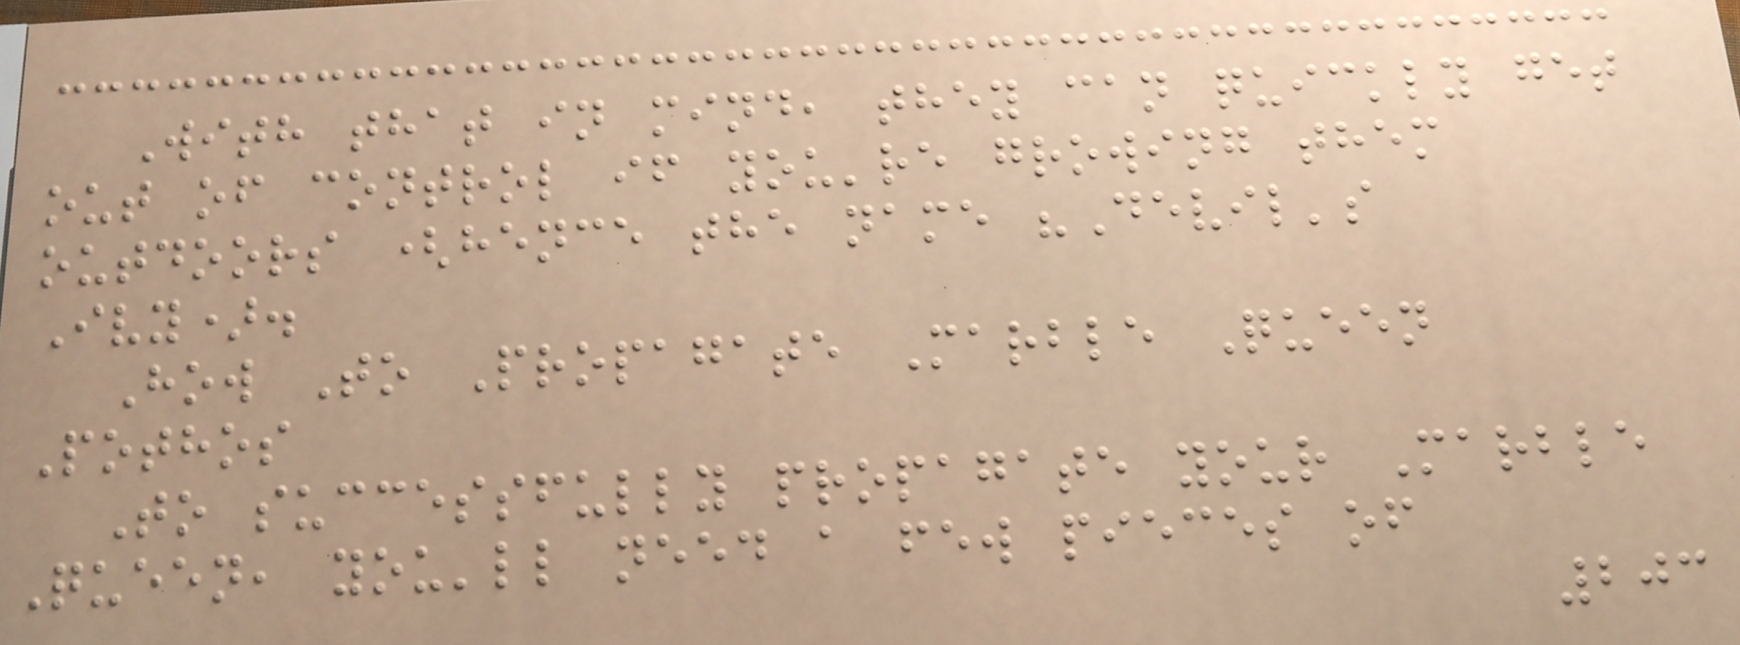With that in mind, they can quickly get
out of control if you're growing them
outdoors (hence the name "Devil's
Ivy).
How To Propagate Marble Queen
Pothos
To successfully propagate your Marble
Queen, you'll need a few pieces of
203
